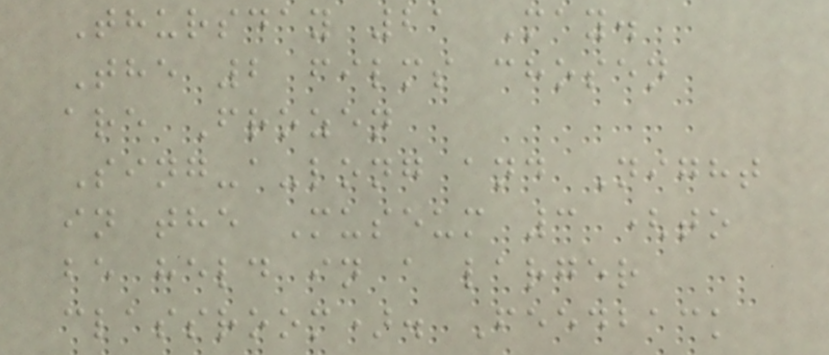Thursday 21 May.
The 2 films chosen
are Frozen
Sing-a-long and Night
in the Museum 3 (to
be held in a larger
classroom). Feedback
